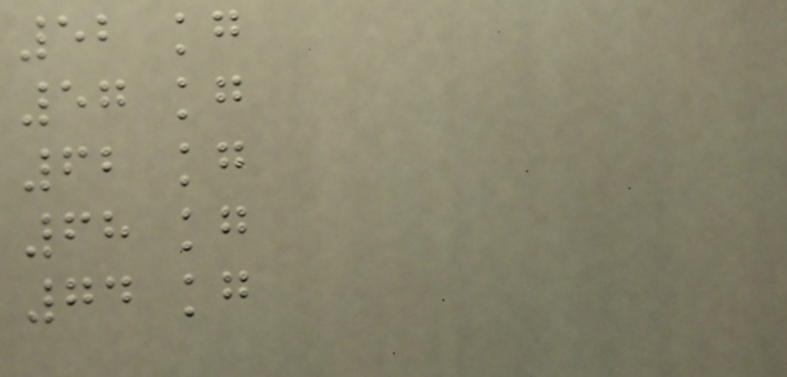52 kg
57 kg
62 kg
68 kg
74 kg
